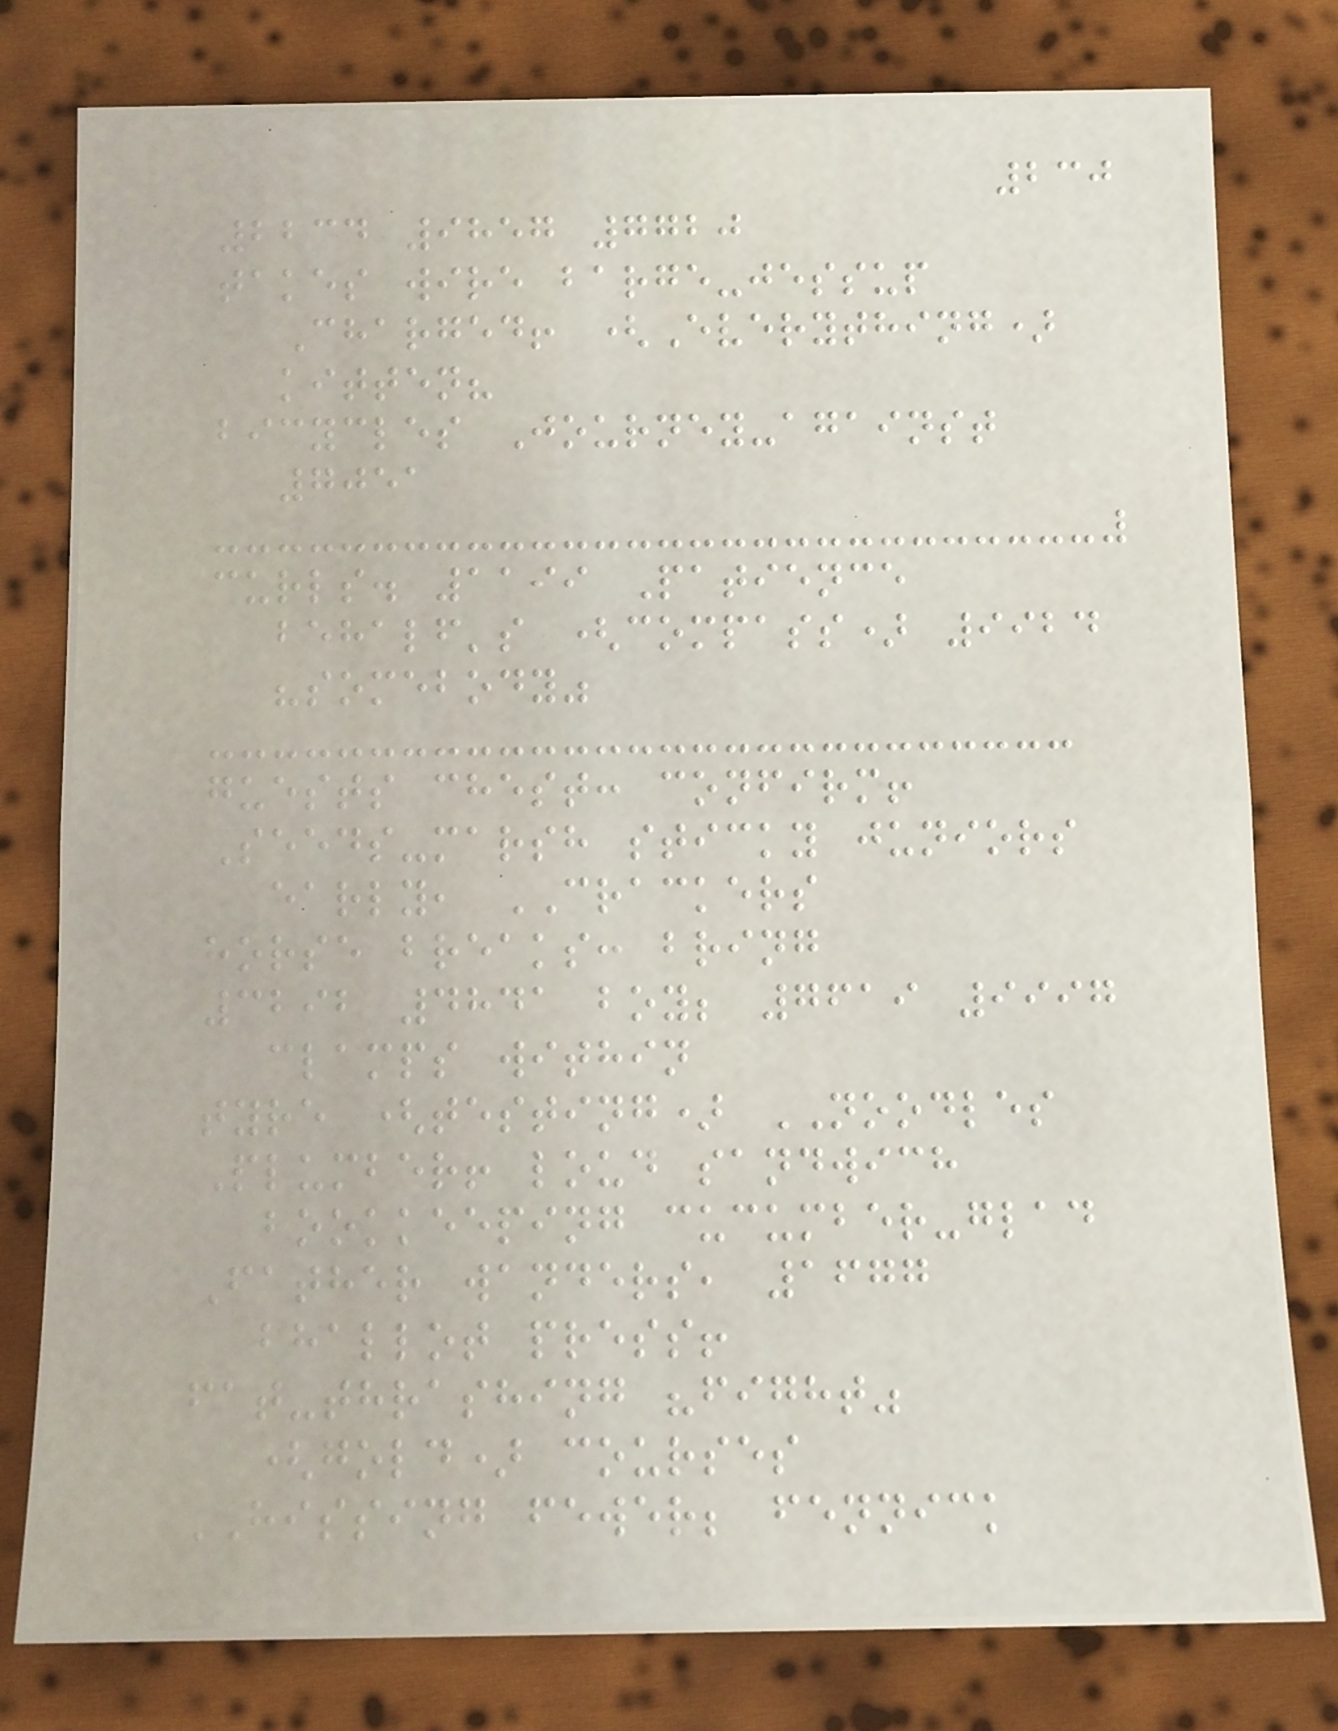230
2234 9857 7720
takes wire barge-jessup
Charged! (Everything)
kitten?
bicycles Journey-against
7051
curls. 1199 Patience
behalf's (compass) 9924
"somebody"
guests chest: confirm!
Seeds-marsh sticky juniors
early, CRACKERS
horse breaks: bring
3292 4841 boy; 7619 9997
clamps within
tyre (testing) NOODLES
Plumber! loud sandwich
bookkeeping cucumber-glad
Father wanders, 1677
bhallot press!
fat-thrashing "fight"
(gold) courses
HISSING fewer; fennick
